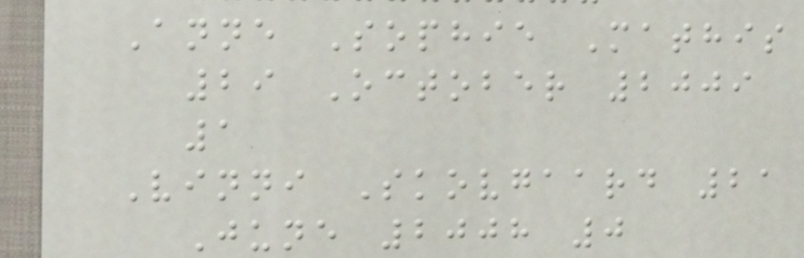Anne Sophie Mathis
29 October 2009
1
Vinni Skovgaard 21
June 2008 0
